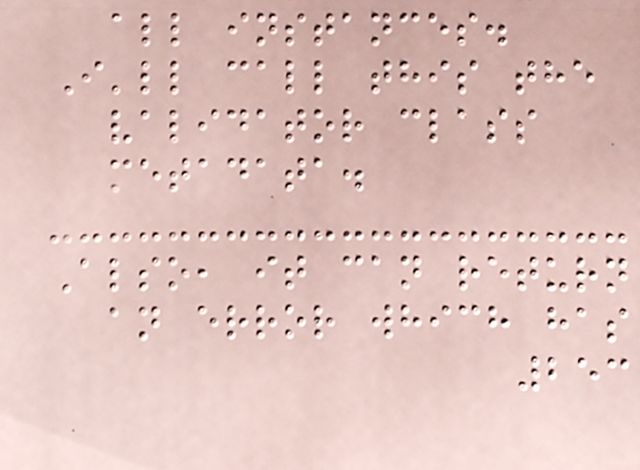all instances.
I'll call this the
validator class
metadata.
Also, it can return
an error which has
253
